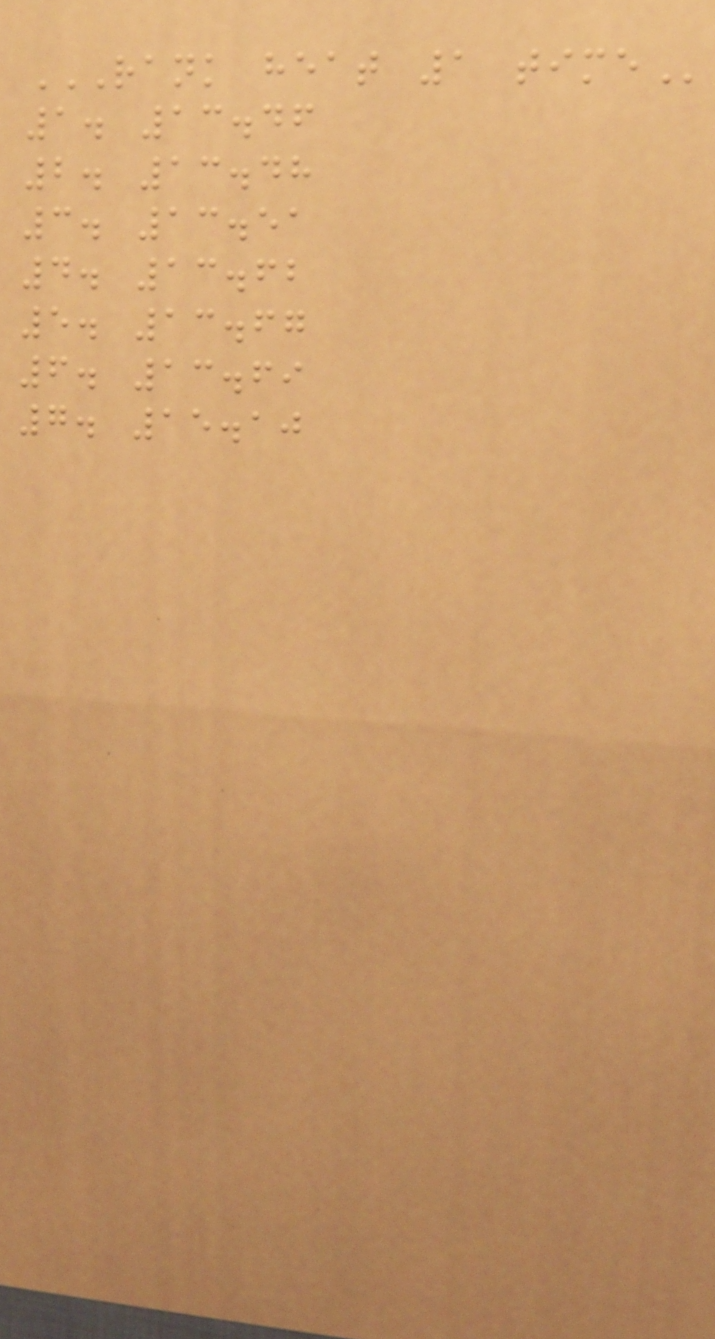RANK HEAT 1 TIME
1. 13.46
2. 13.48
3. 13.51
4. 13.62
5. 13.67
6. 13.69
7. 15.10
